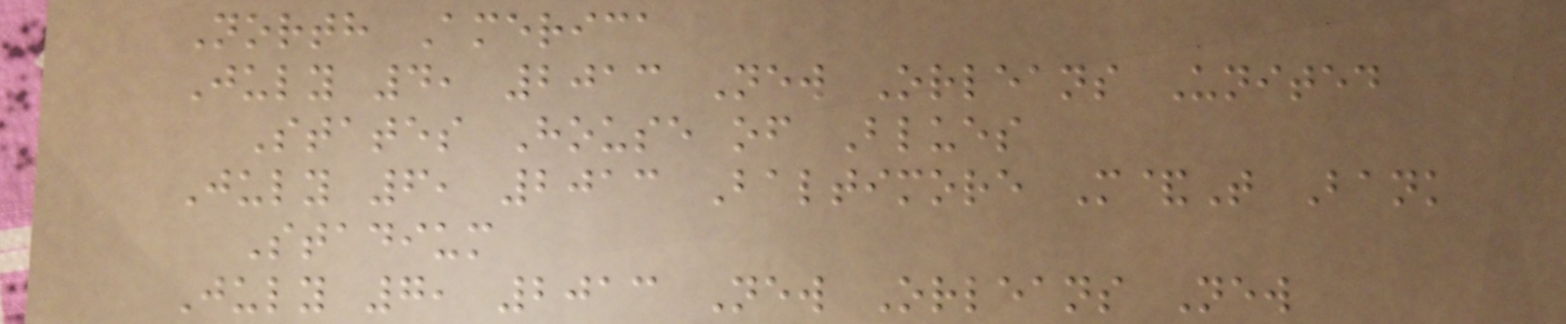North America
July 4, 2013 New Orleans United
States House of Blues
July 6, 2013 Baltimore M&T Bank
Stadium
July 7, 2013 New Orleans New
